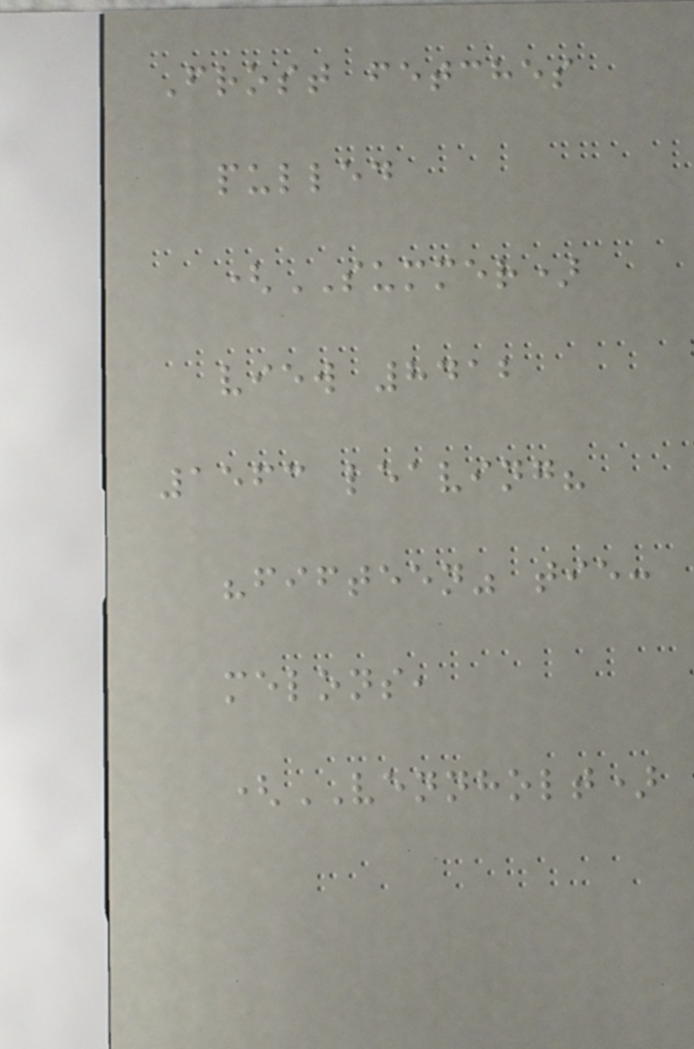Frost fetches
pulled
(SUMMER)
view 8412
1563 leaving?
"fifteen" tie:
melons,
(VENNHOLT)
